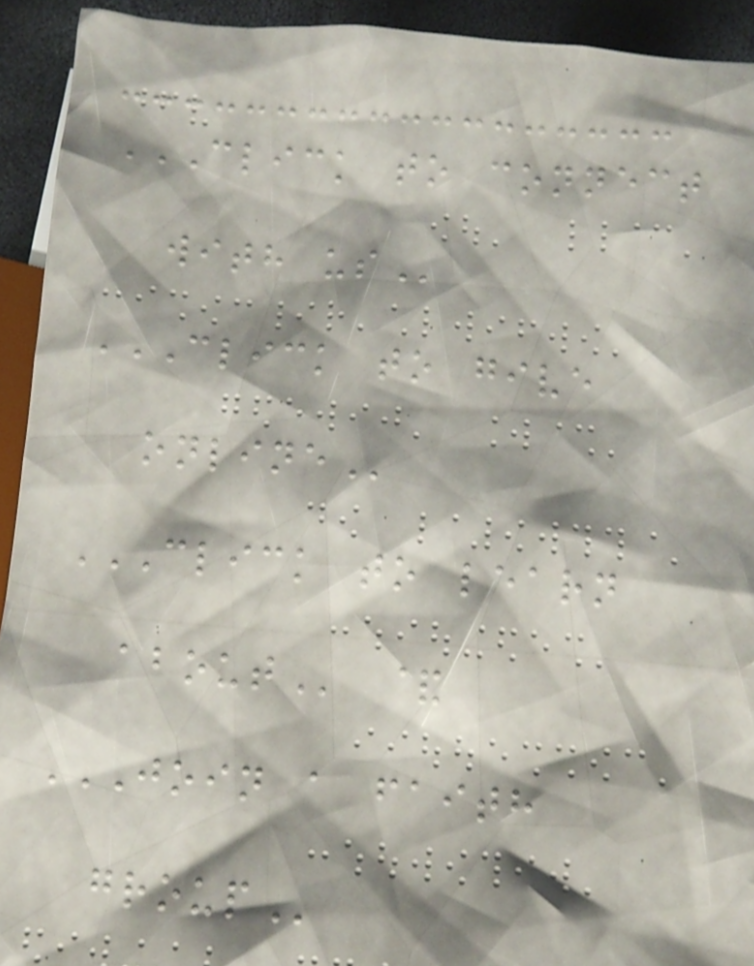CLICK TO CONNECT
WITH US
CLICK TO GIVE
ONLINE
CLICK TO LEARN
ABOUT &
JOIN A FAITH
GROUP
